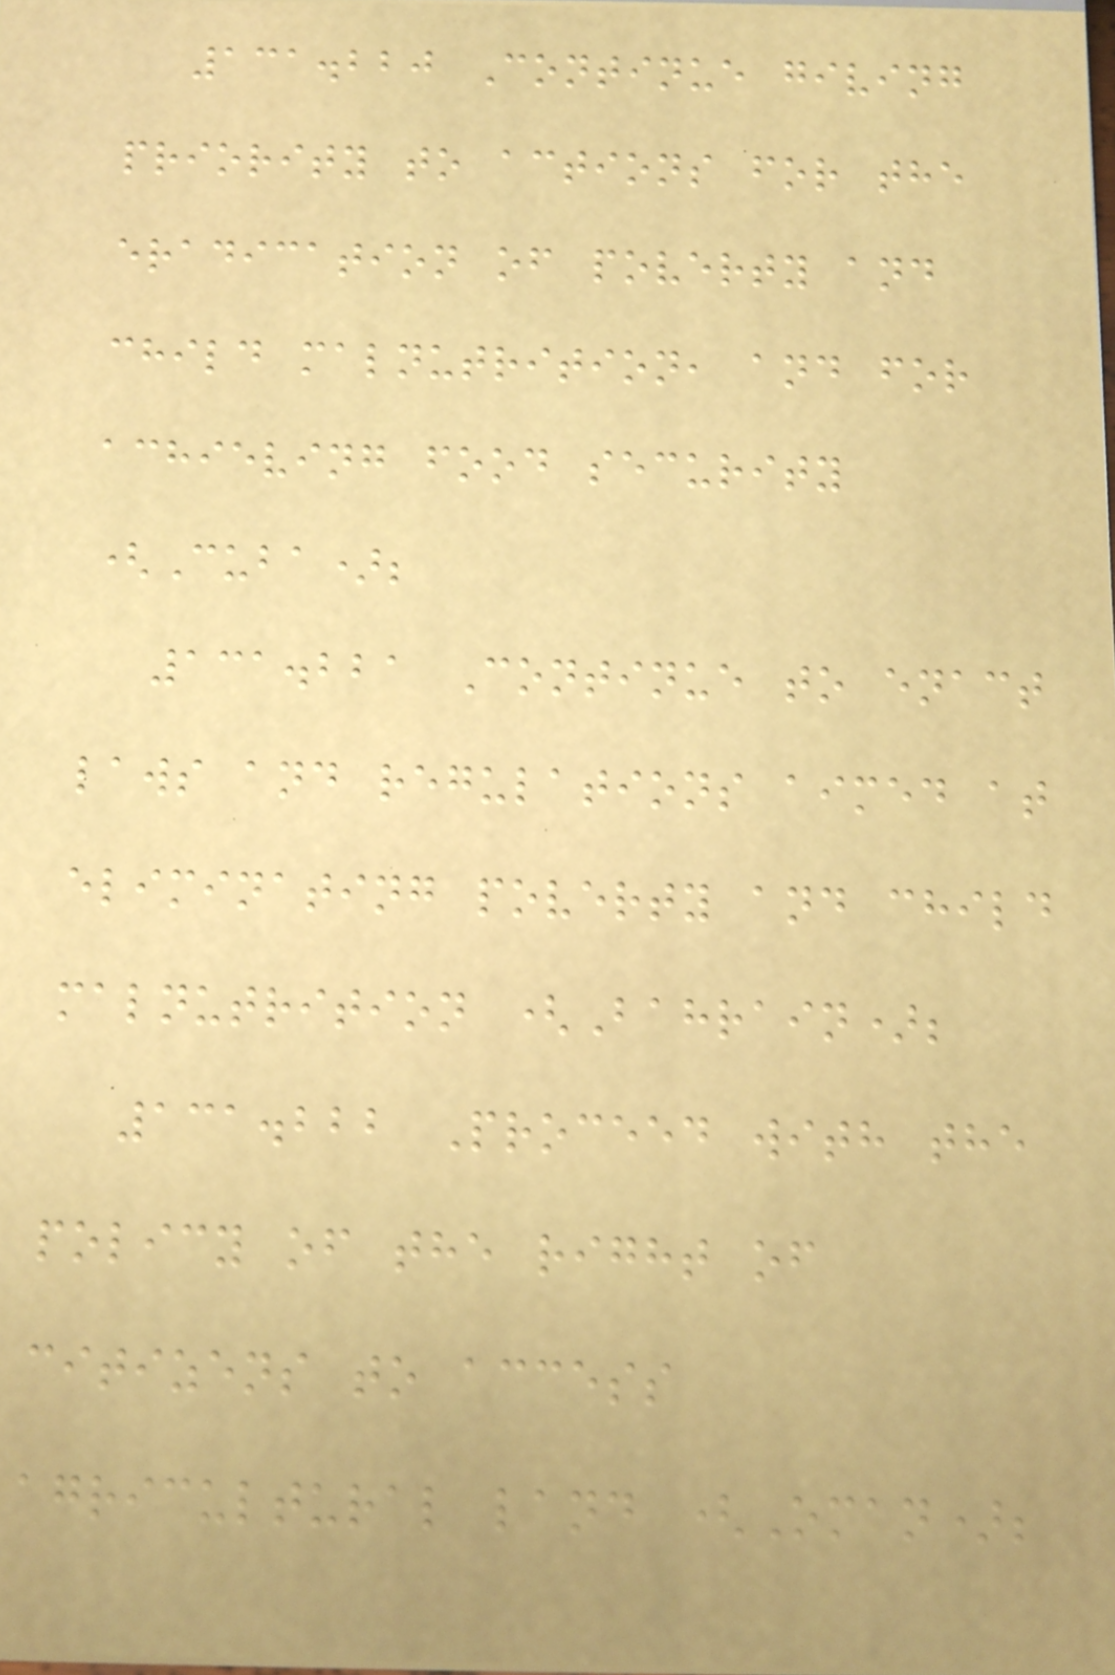131.220 Continue giving
priority to actions for the
eradication of poverty and
child malnutrition, and for
achieving food security
(Cuba);
131.221 Continue to enact
laws and regulations aimed at
eliminating poverty and child
malnutrition (Bahrain);
131.222 Proceed with the
policy of the right of
citizens to access
agricultural land (Oman);
